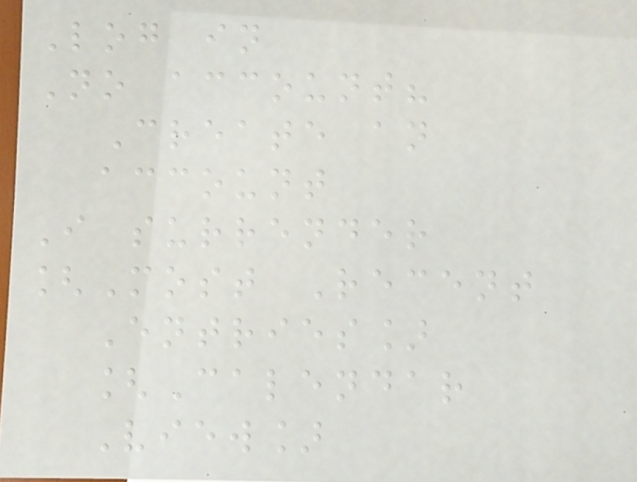Log in
No account?
Create an
account
I surrender
[Most Recent
Entries]
[Calendar
View]
